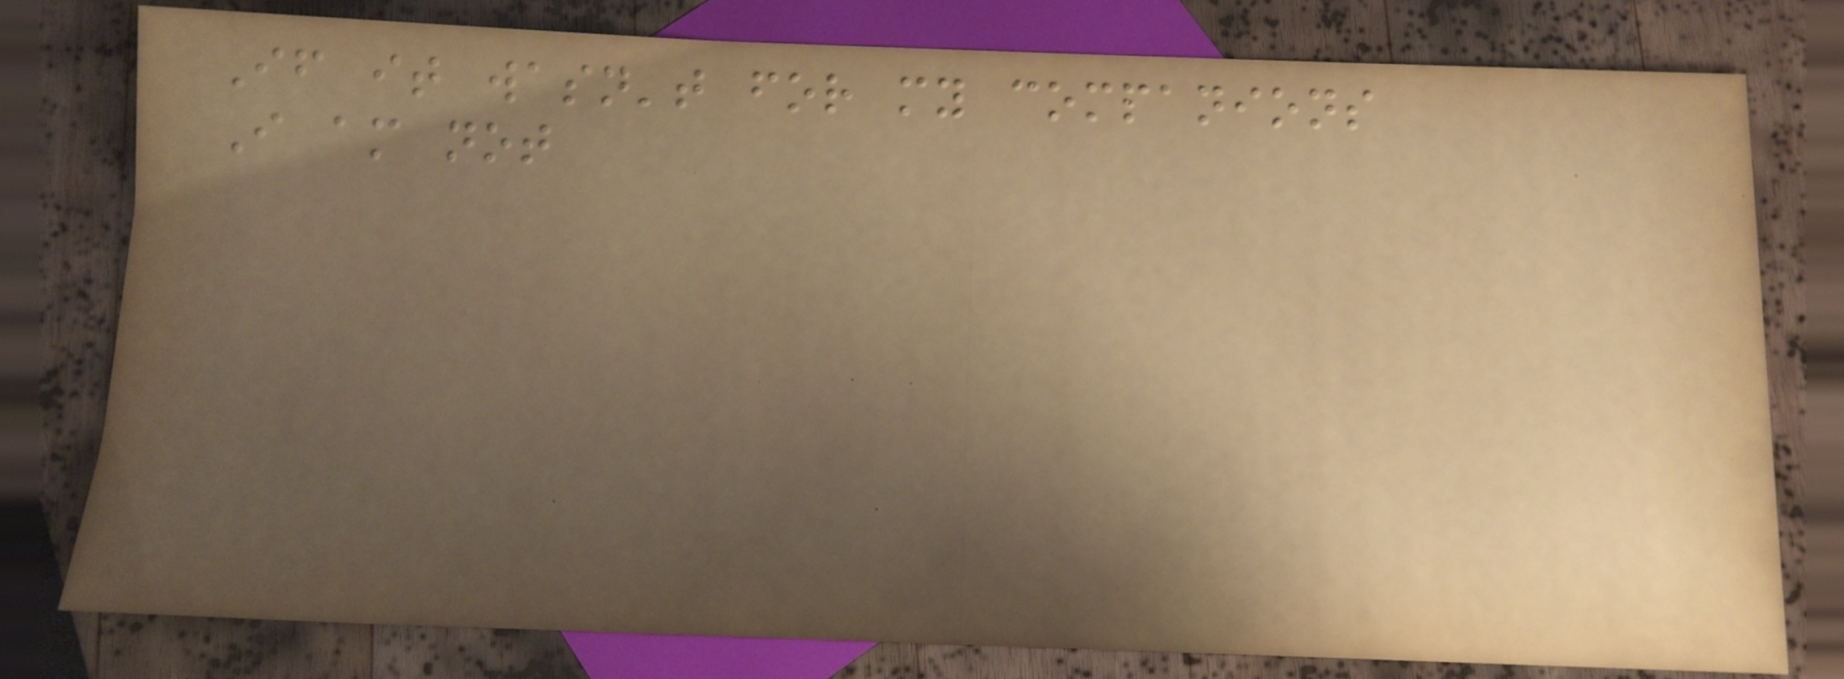If it wasn't for my companions
I am not
